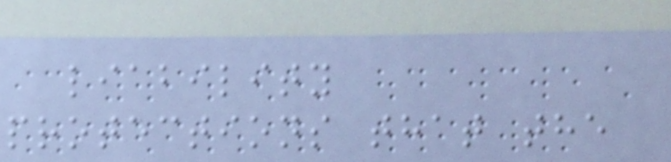liability
protections that the
